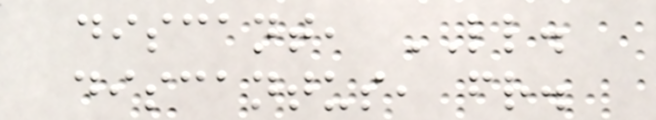discant, LL.
discantus, fr.
